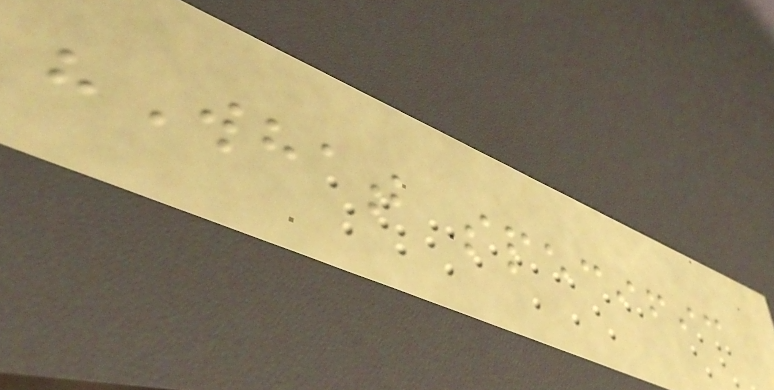"What specific
